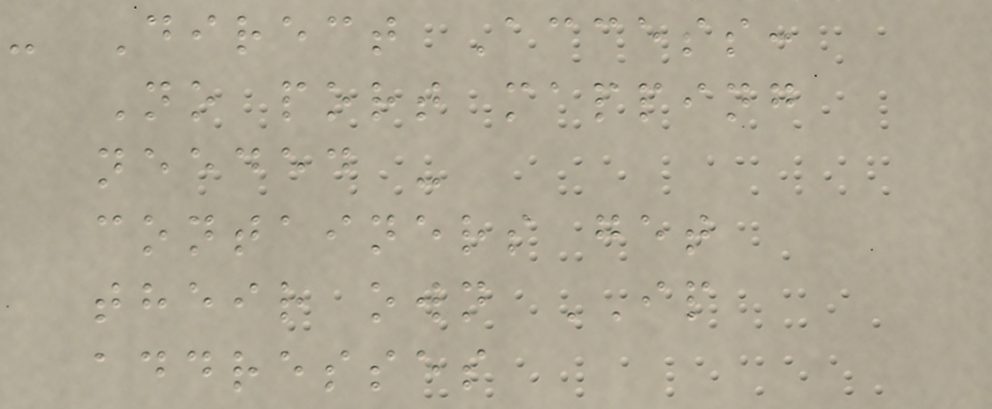- Direct Access:
No port mapping
needed -
containers get
their own IP
addresses
